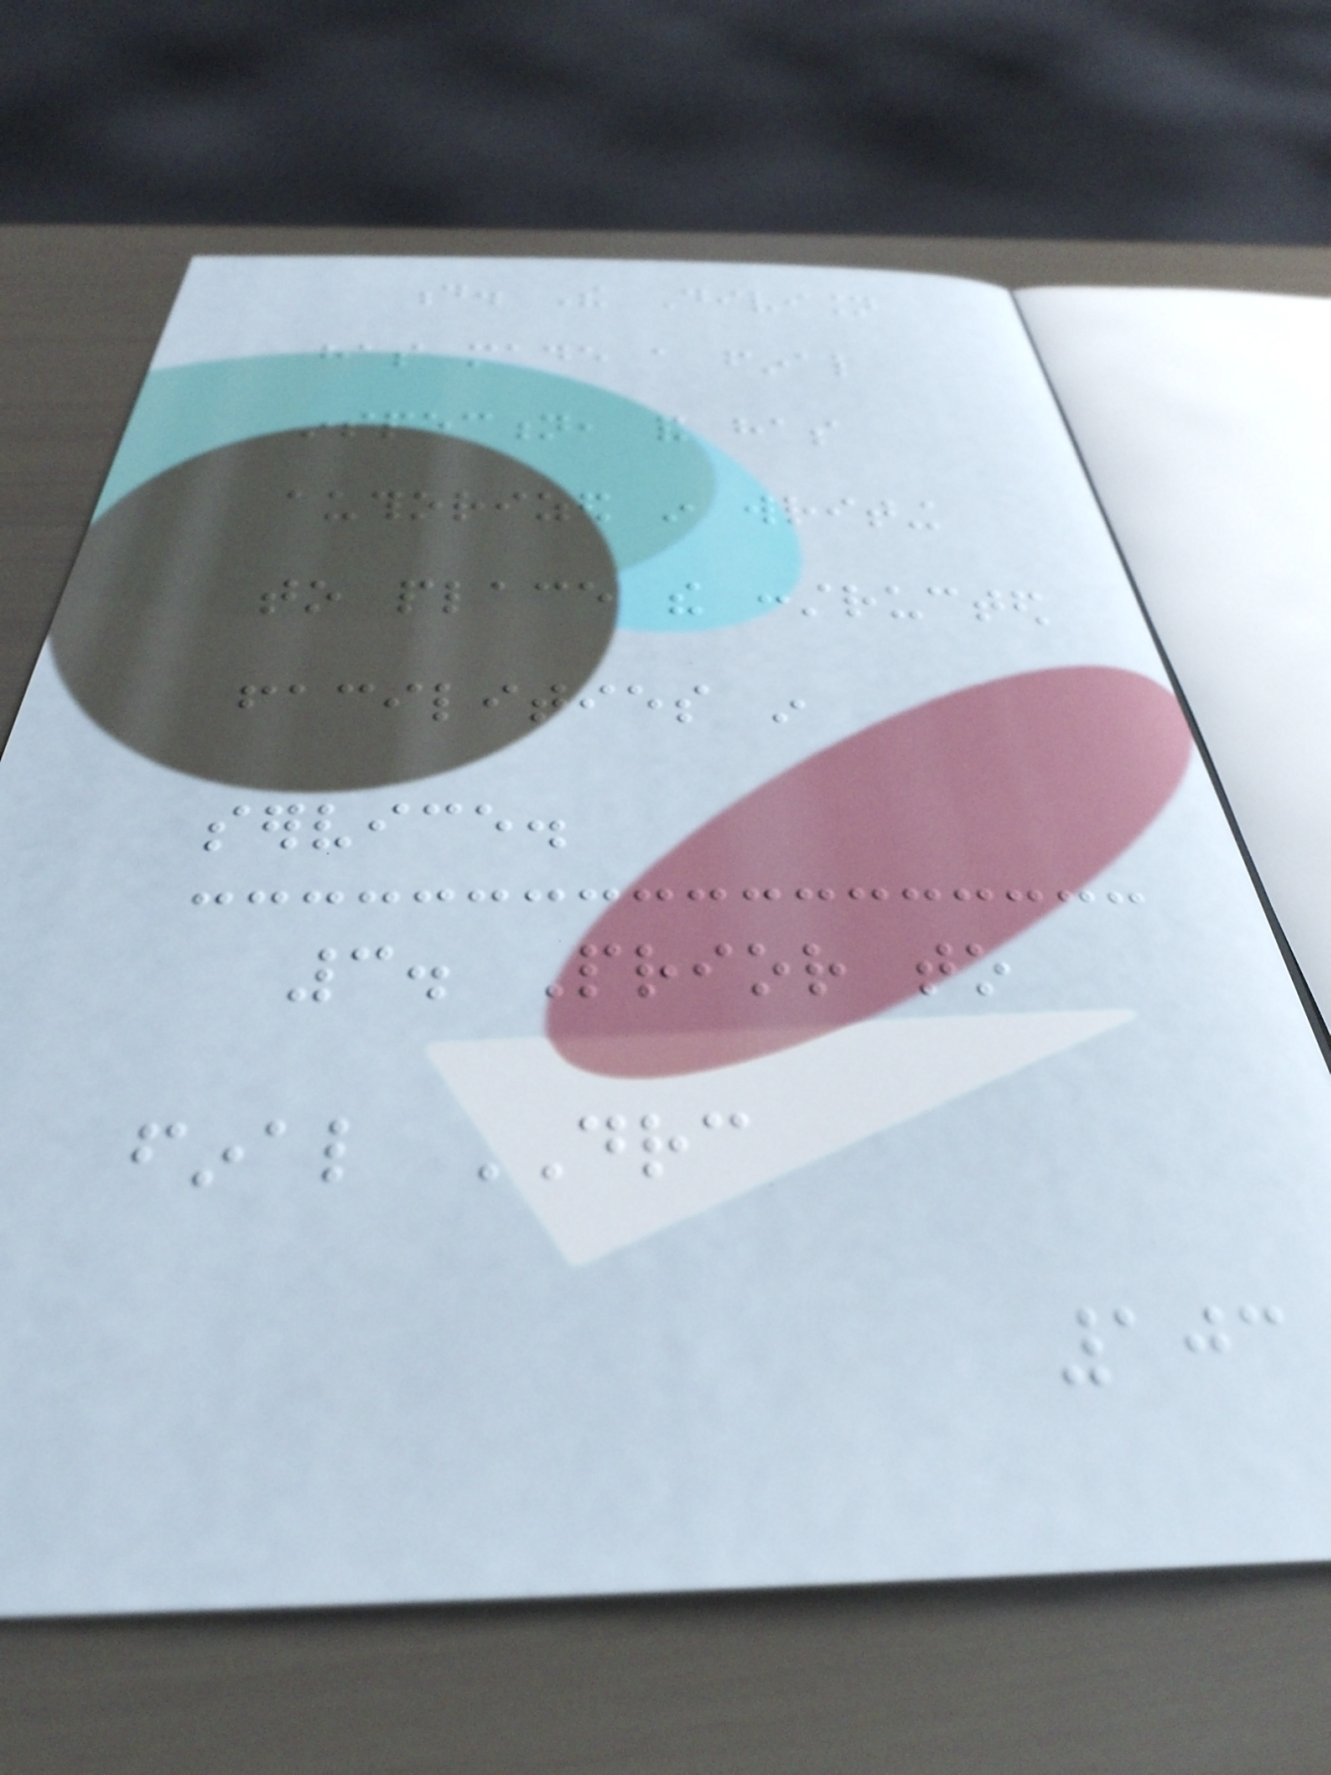d. The Division
has made a final
inspection, and has
authorized in writing
to place the constructed
facilities in
service.
3. Prior to
final DRC
103
